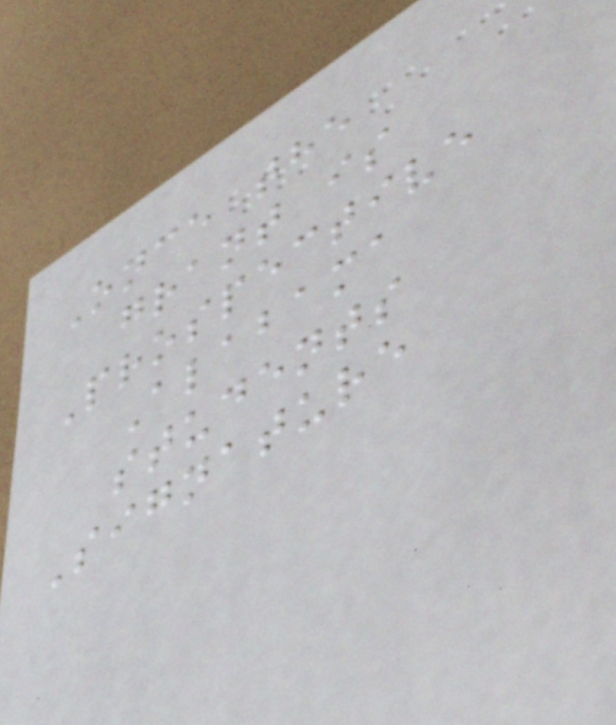Once the
grant is
Prospective
Alabama
students
Signature
